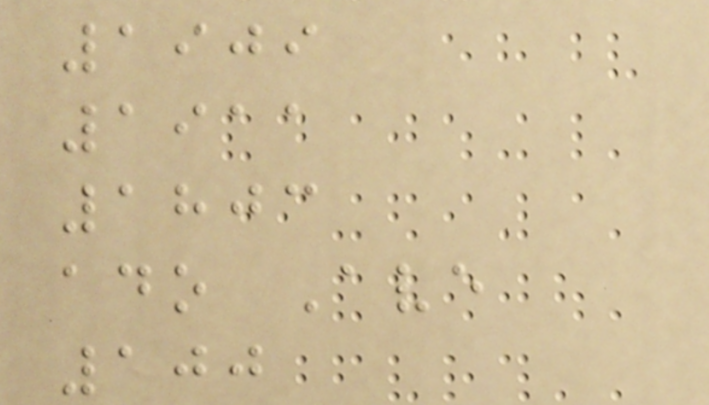1909
1911
1803
ado Ave
100
